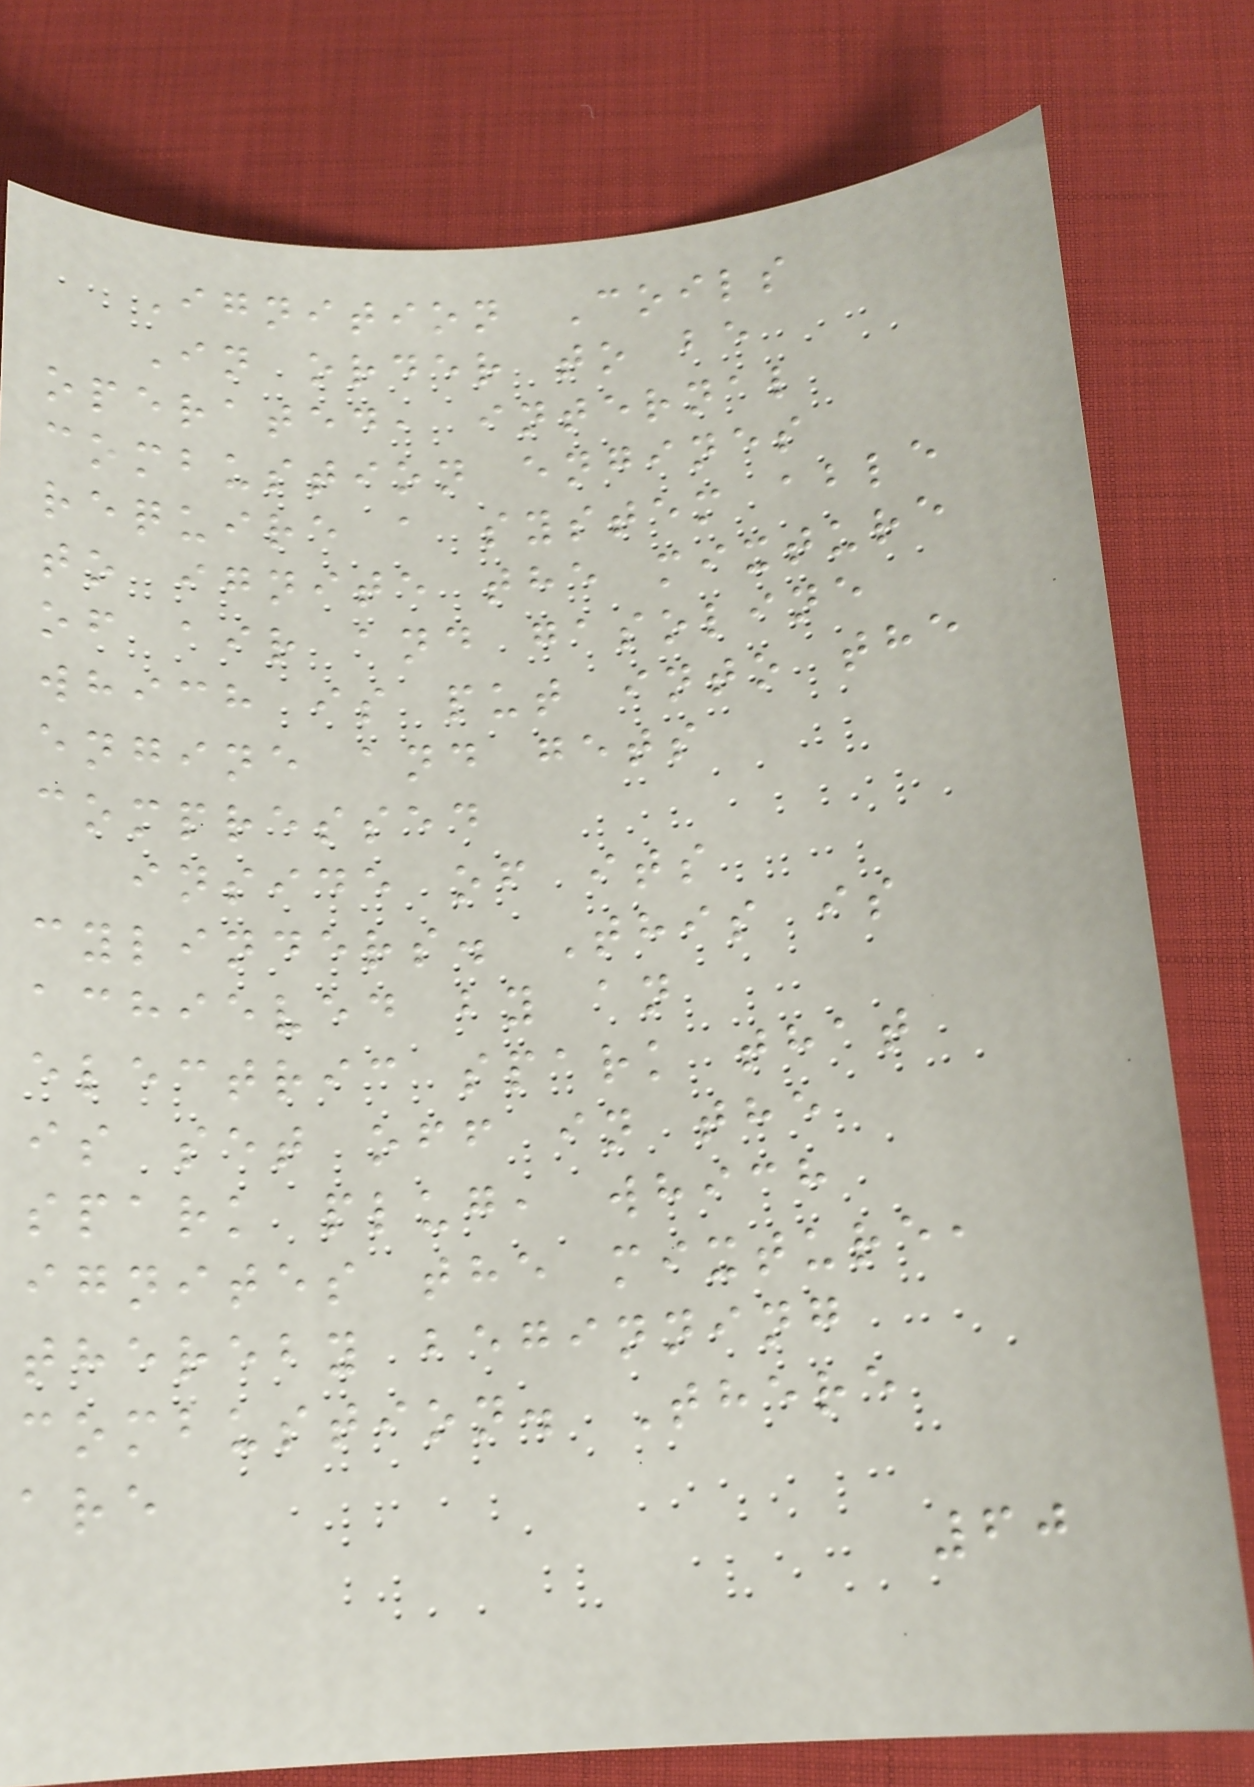Ignition Coils
In order to be
operated, internal
combustion engines
require a system able
to ignite the mixture
of air and gasoline
which is put into the
engine and gets
compressed
inside of its
cylinders. This is
achieved by an
electric spark that
is set off in the
spark plug, which
ignites the mixture,
thereby beginning
combustion. There
are
60
